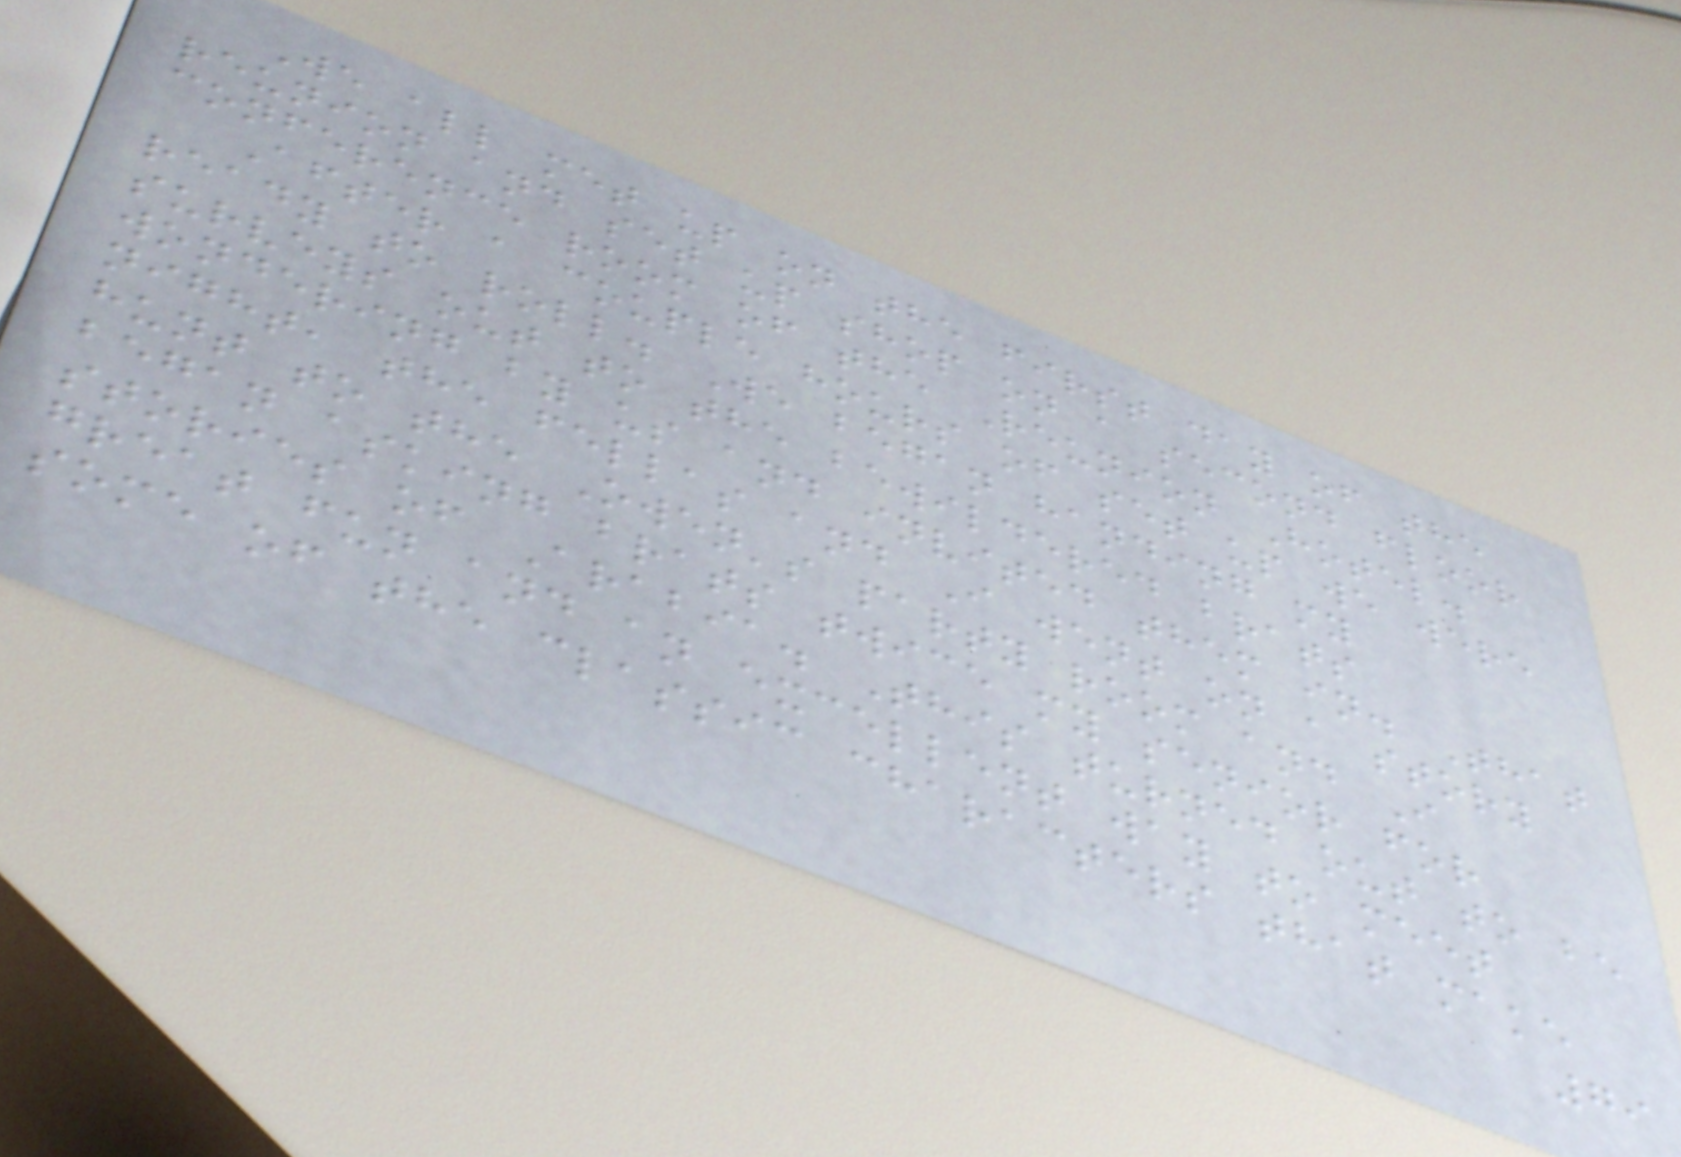We all met up on the first day of the
reunion and set up shop on a second floor
conference room of the Reunion Hotel.
After a couple hours of set up we were
ready to roll. We began handing my
surveys out to the bewildered brats
wondering by us and invited them in. That
night, the fellas and I went on a story
hunt to the Owen's party room and I
began asking brats twice my senior for
stories of Arabia. This turned out to be
great fun and an excellent way to meet
some of the classic characters that make
79
